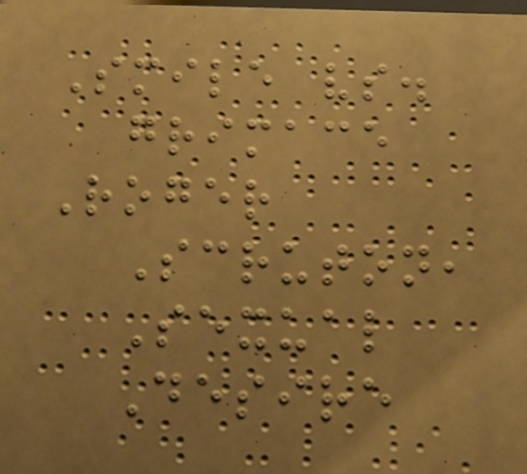Smile vs.
grimace
Roger
Scruton,
Sexual
Desire
